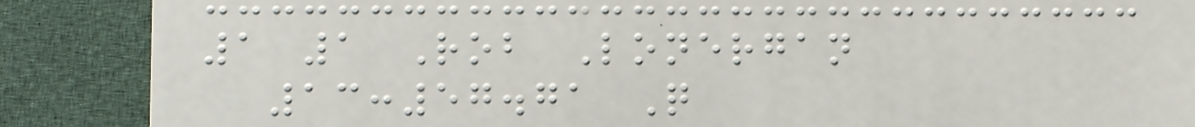1 1 Rob Lonergan
13:57.71 Q
